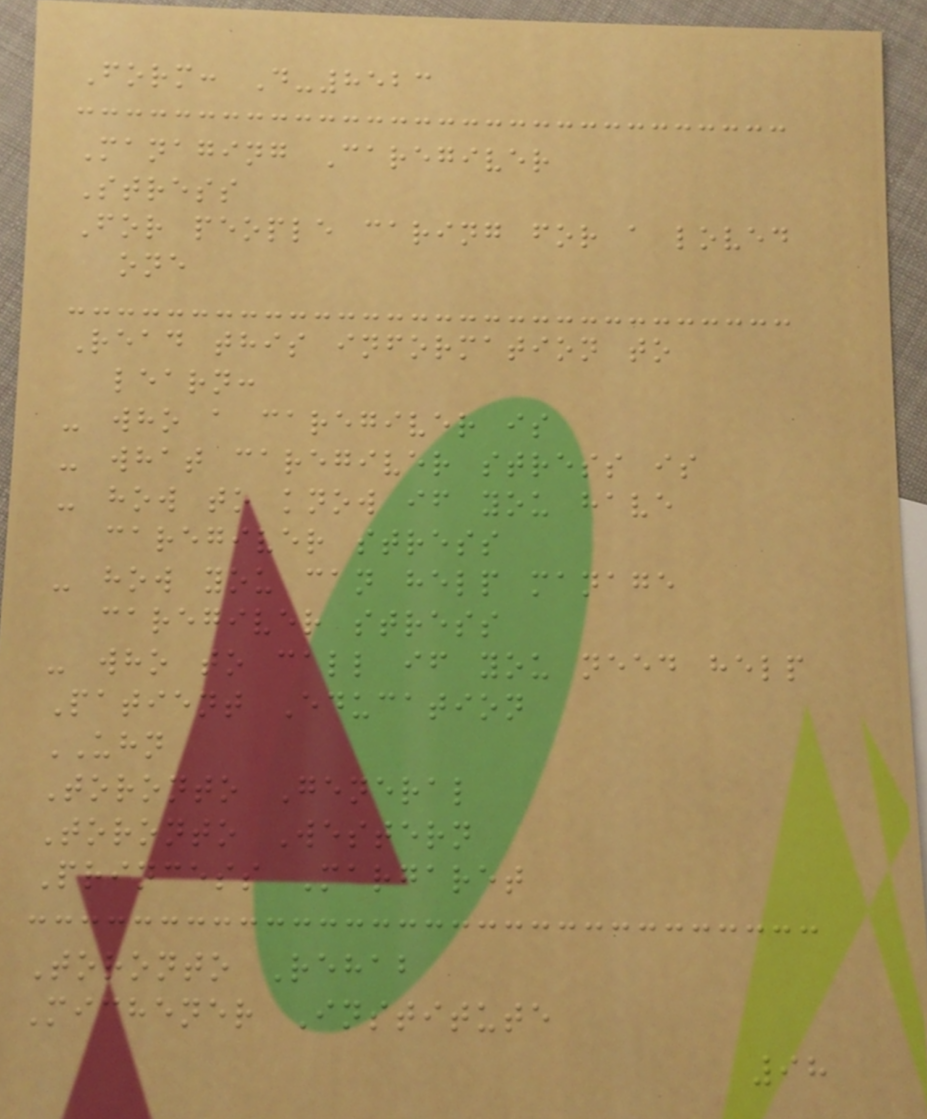Form: D-8523
Managing Caregiver
Stress
For people caring for a loved
one
Read this information to
learn:
- who a caregiver is
- what caregiver stress is
- how to know if you have
caregiver stress
- how you can help manage
caregiver stress
- who to call if you need help
Patient Education
UHN
Toronto General
Toronto Western
Princess Margaret
Toronto Rehab
Michener Institute
98
